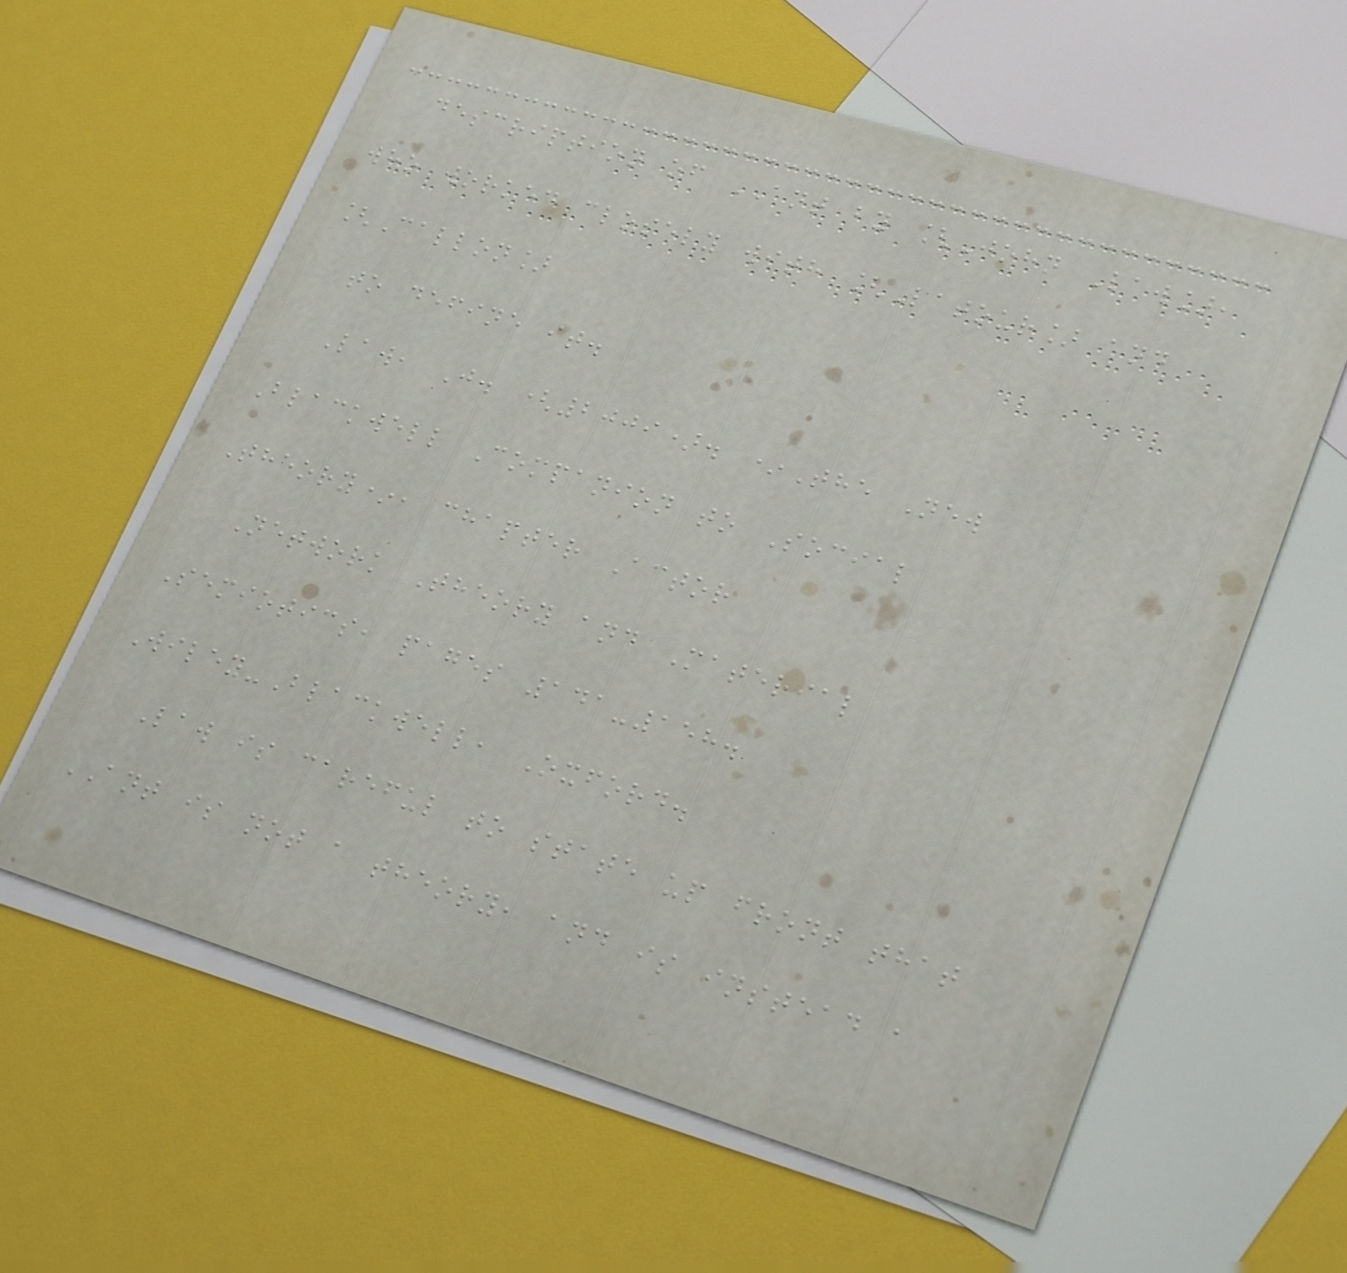description of ANT by [John Law],
who worked closely with [Latour] and
[Callon]
to define it.
Law, J. (2009). *The New
Blackwell Companion to Social
Theory*, chapter Actor
Network Theory and Material
Semiotics, pages 141-158.
Wiley-Blackwell, Oxford.
Law is careful to state up front that
ANT is not a theory, and is instead a
